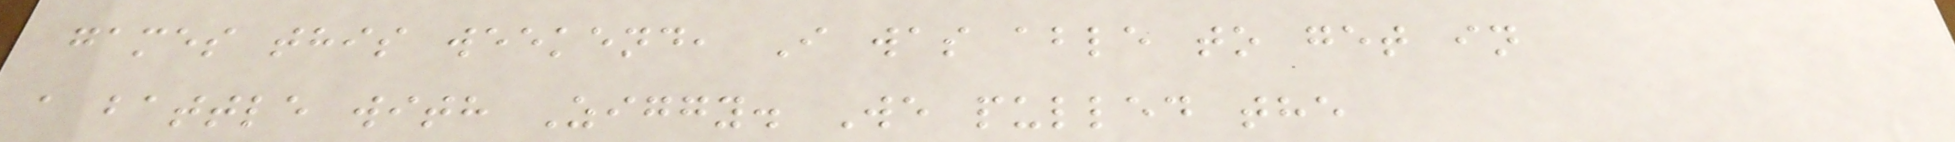games this weekend, I was able to get in
a battle with Ziggy. We pulled the
